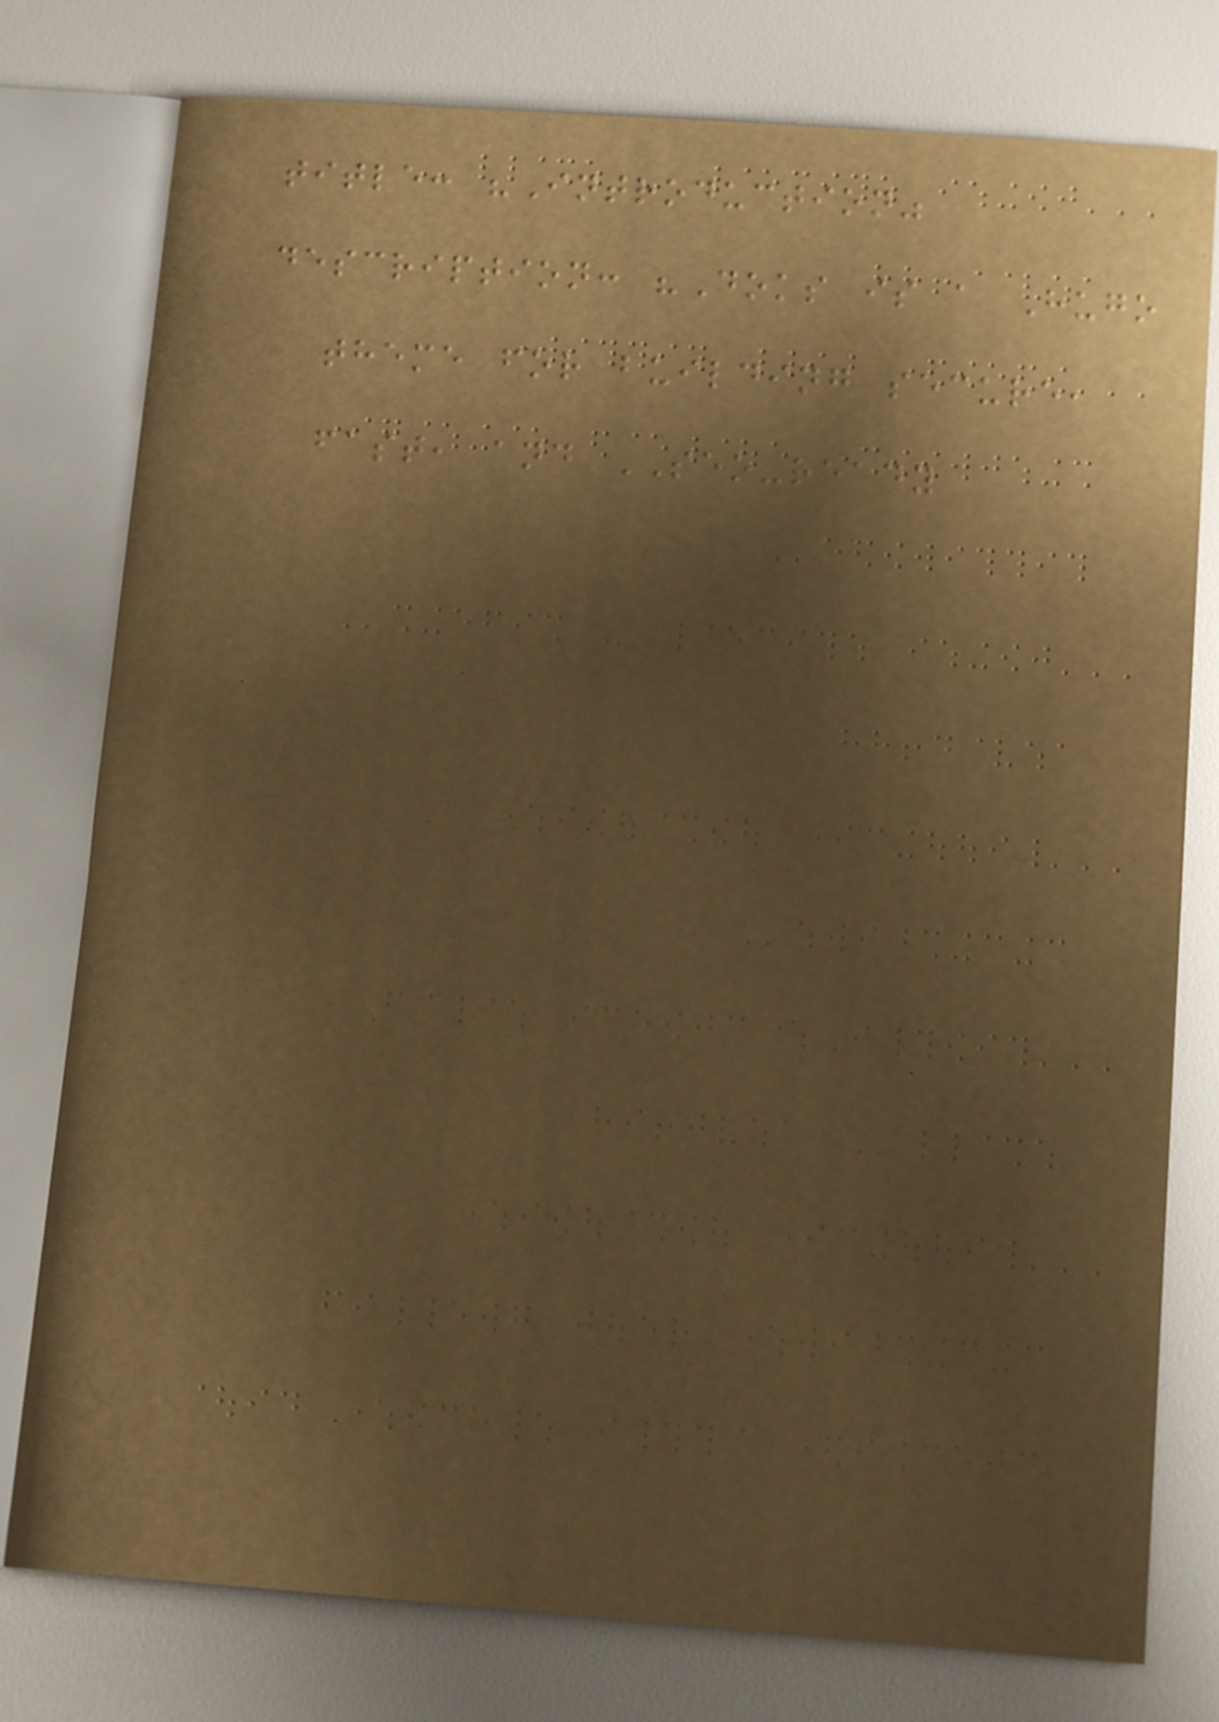title: "Introduction"
description: "Doks is a Hugo
theme for building secure,
fast, and SEO-ready
